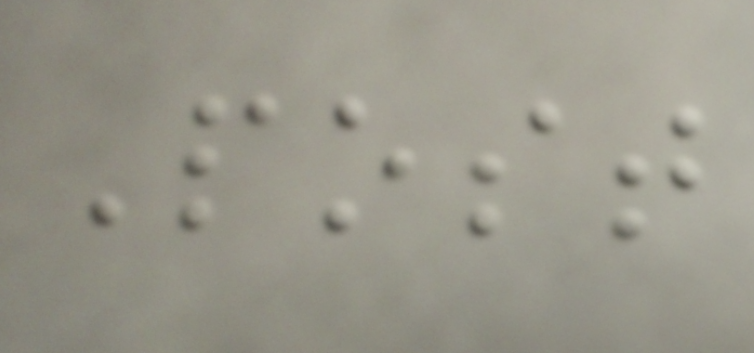Post
